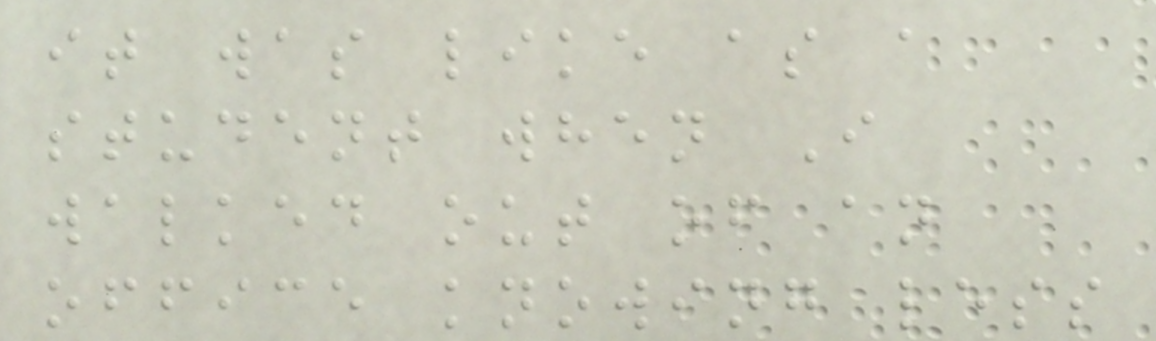it was like as a
student when I
walked out of an
office knowing less
